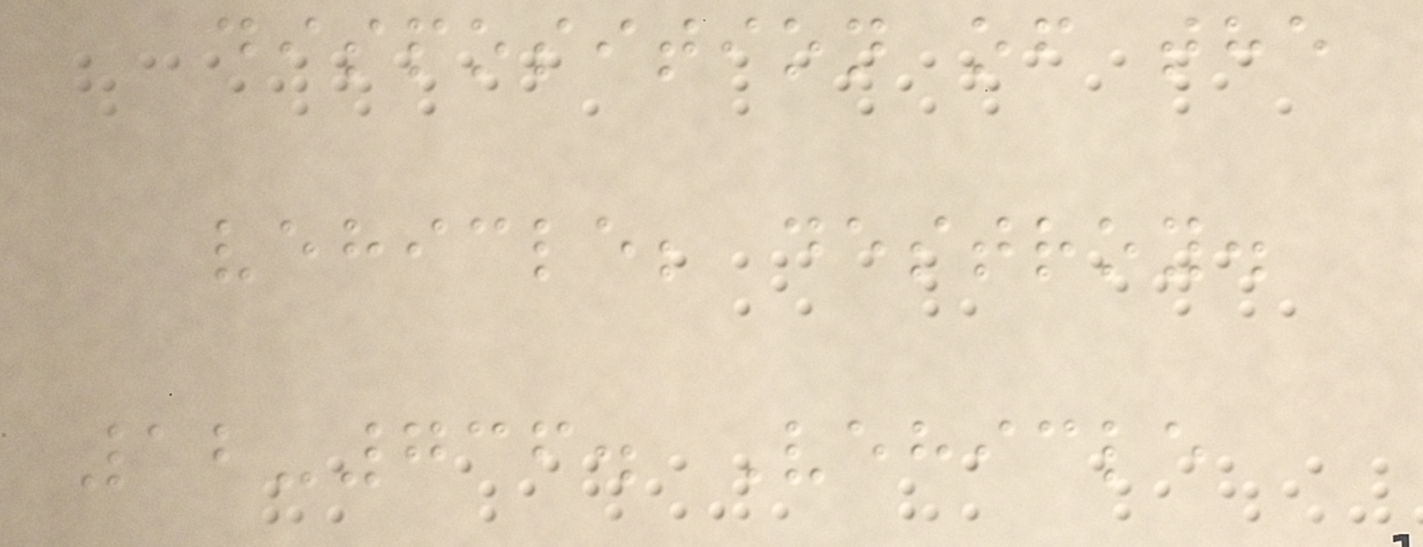disposition of the
vehicle; destroy.
12-736. Vehicle
